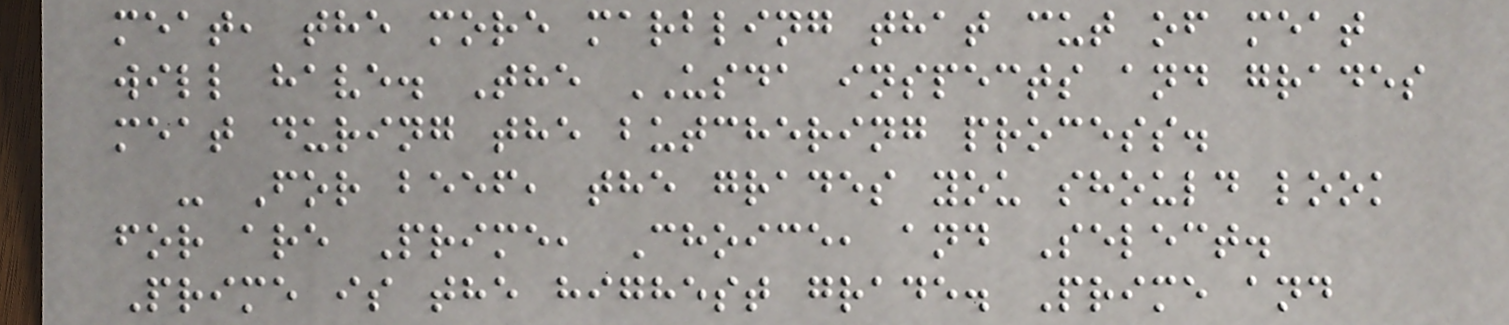meat, the more marbling that cut of meat
will have. The USDA inspects and grades
meat during the butchering process.
- For beef, the grades you should look
for are Prime, Choice, and Select.
Prime is the highest grade. Prime and
